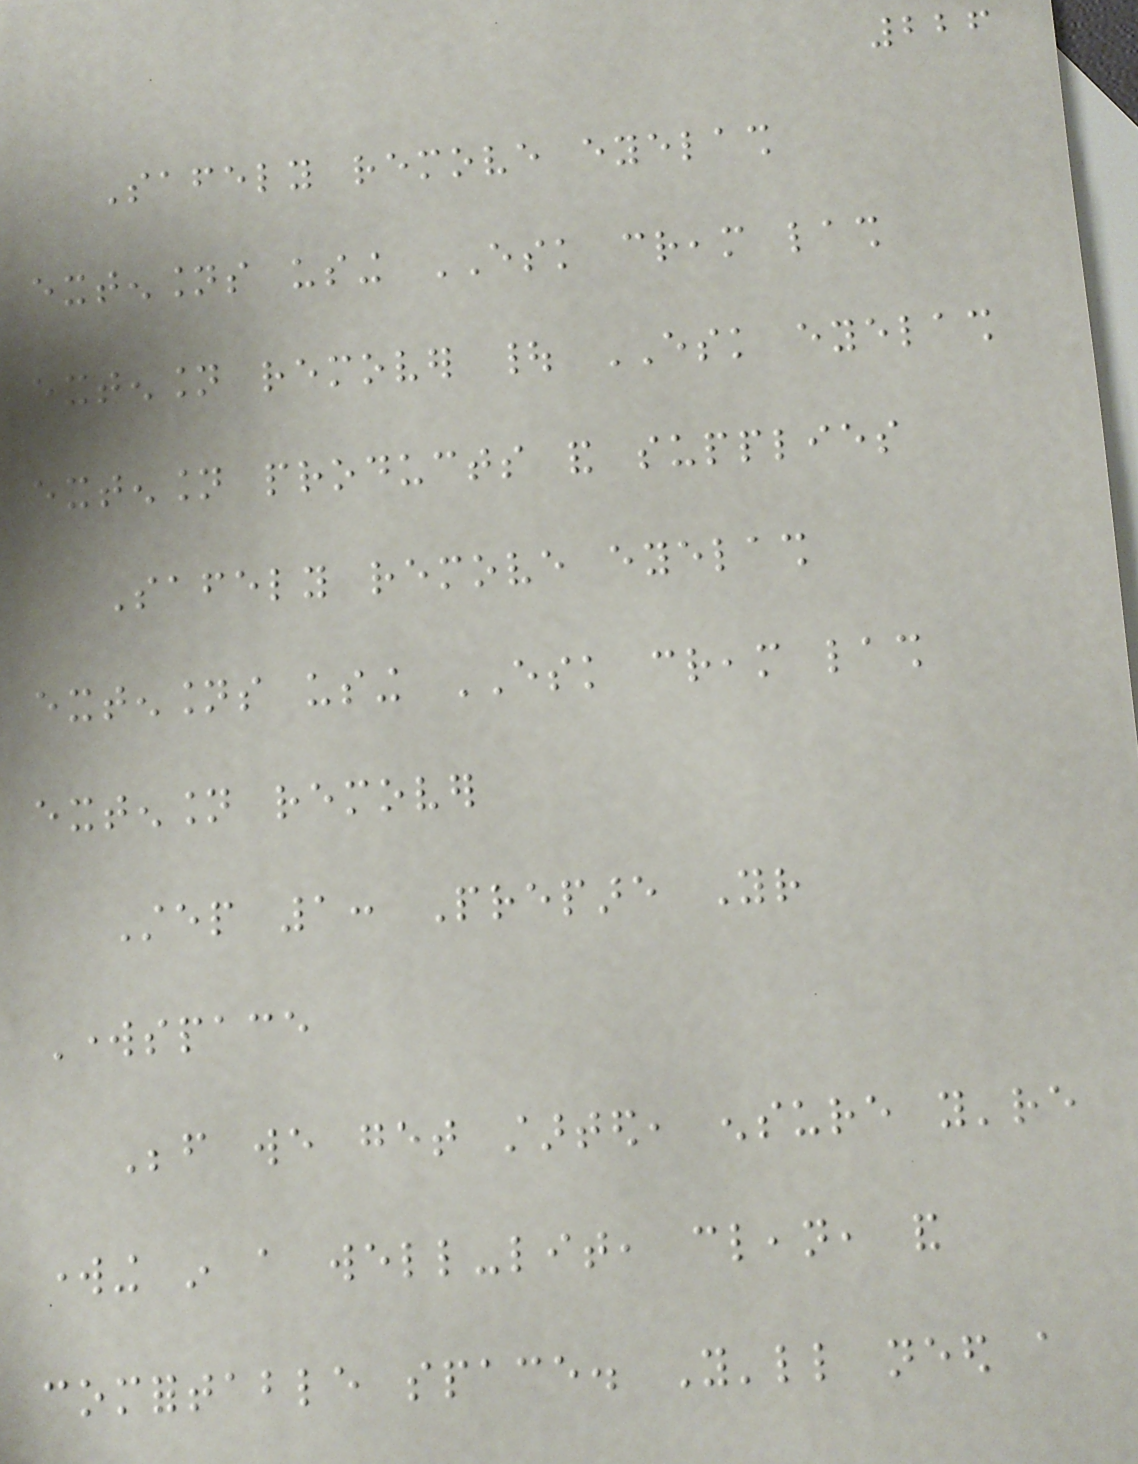226
Safely remove eyelash
extensions using ESK cream lash
extension remover | ESK eyelash
extension products and supplies
Safely remove eyelash
extensions using ESK cream lash
extension remover
Step 1: Prepare Your
Workspace
Before we get started, ensure you're
working in a well-lit, clean, and
comfortable space. You'll need a
